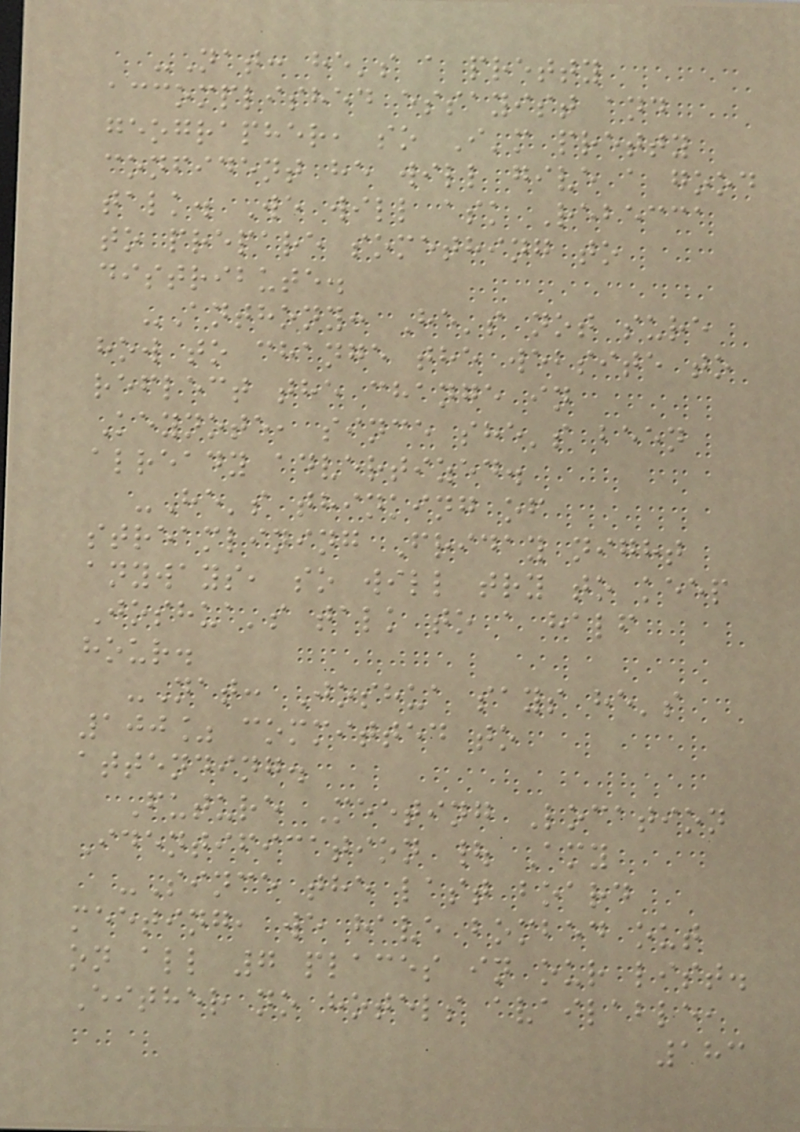-Nat: he's a pretty
accomplished essayist and
geographer, so I'm pretty
confident he will give a good
talk. We will ask Rebecca
to prepare something to
distribute.
-Anthony: He's not sure
how to change the website to
reflect the change in
Keynote, since she's been
already advertized.
-He's thinking of
streamlining Friday night
anyways, so will try to keep
Joshua's talk to a half
hour.
-Nat: Joshua says he's
100% committed to
attending.
Future Meeting Location
Identification | Amy
-Since the last board
meeting, we have bombed out
on all 7 places in our list.
Either no hotels available,
183
